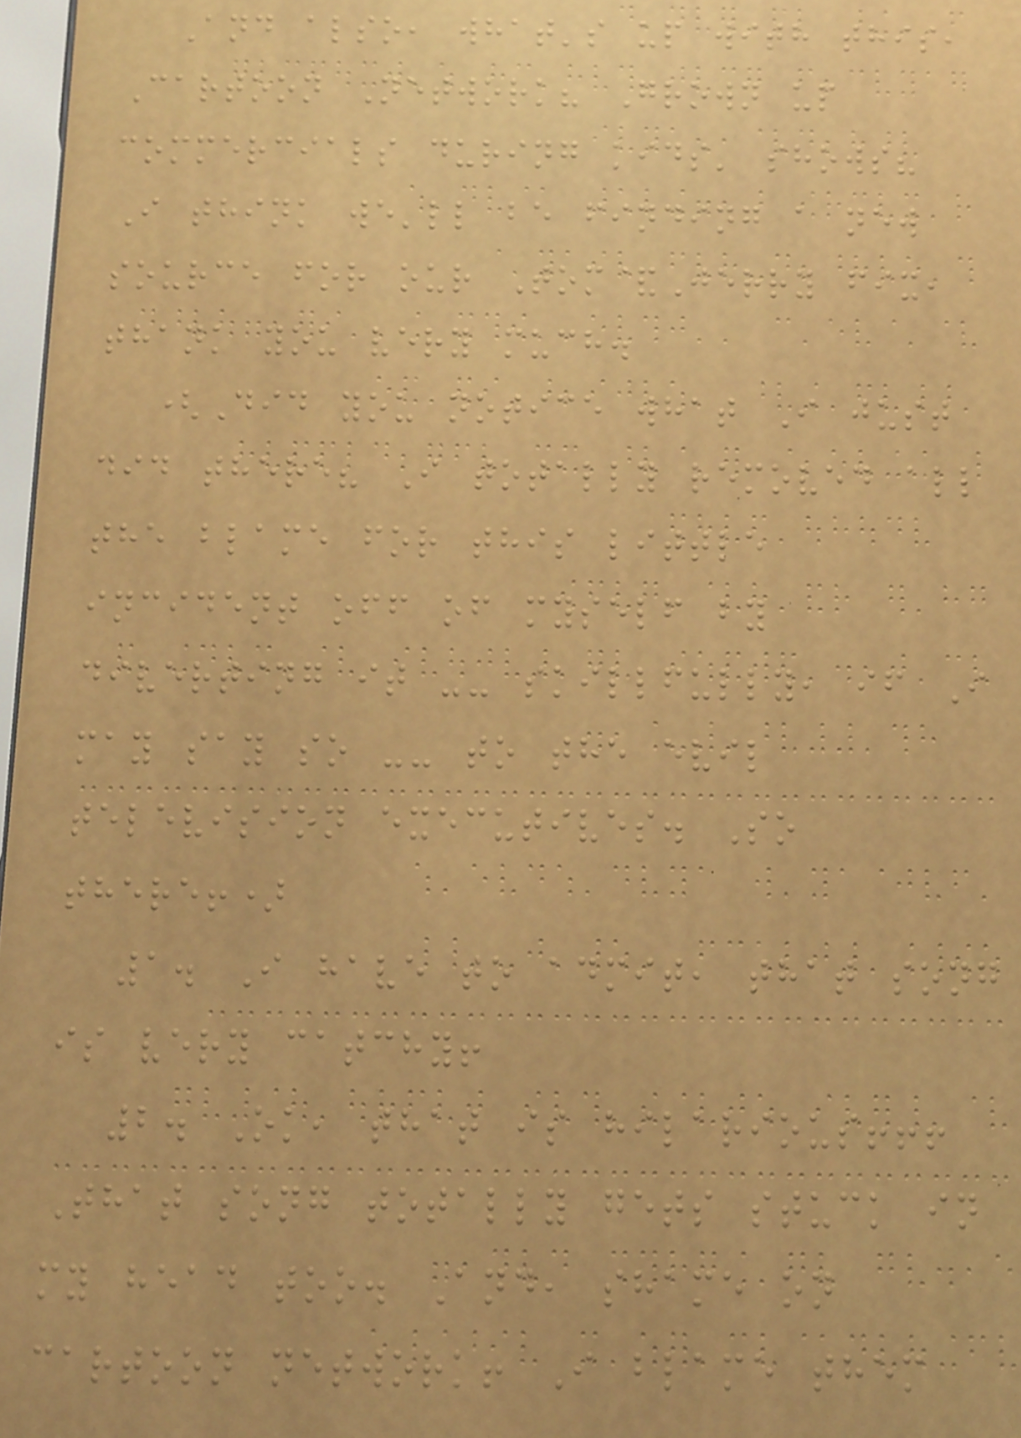And also, what's up with this,
Cartoon Network? Grown up
commercials during kids' shows?
I think we'll be finding a new
source for our Tom&Jerry fix,
thank you very much.
(Did you notice what I just
did there? I totally removed all
the blame for this little
incident off of myself by
diverting it -- skillfully, if I
may say so -- to the evil
television executives. So
there!)
1. I have to admit, that song
is very catchy!
2. Ok, that is hilarious!!!
That song totally gets stuck in
my head too. And, shame on
cartoon network! I blame them
